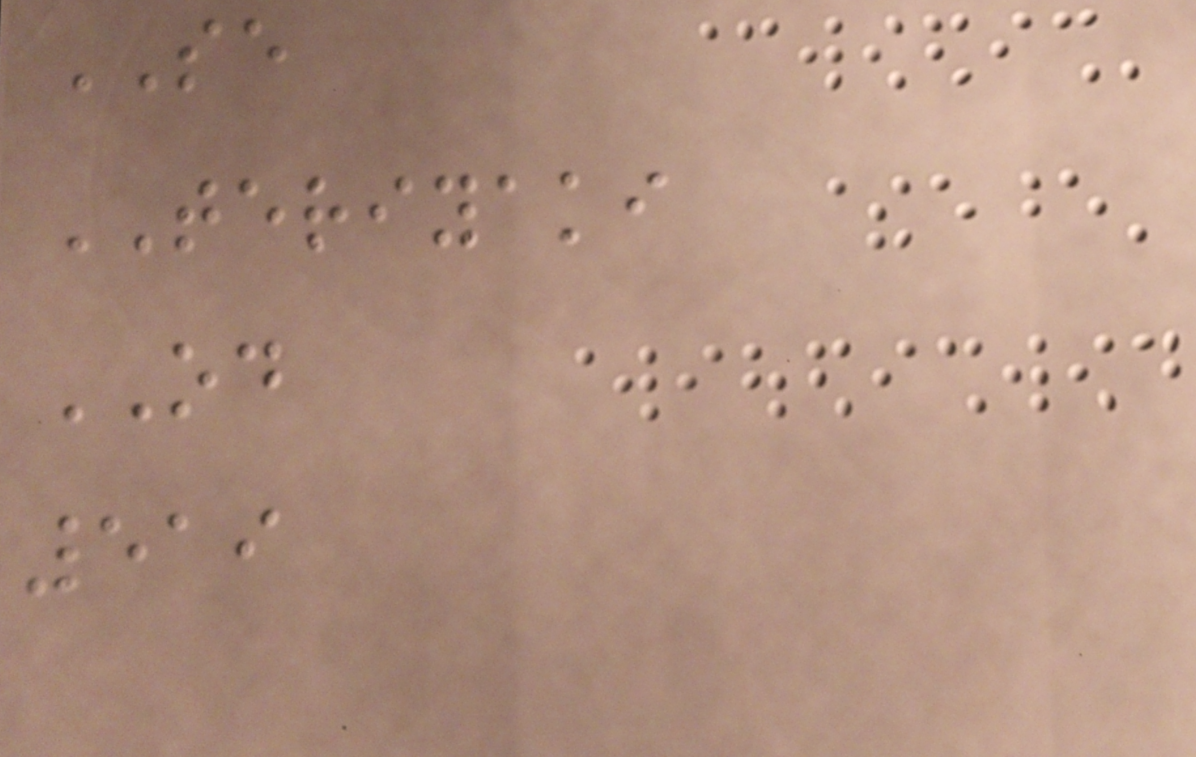SE
TERIYAKI
OD
519
